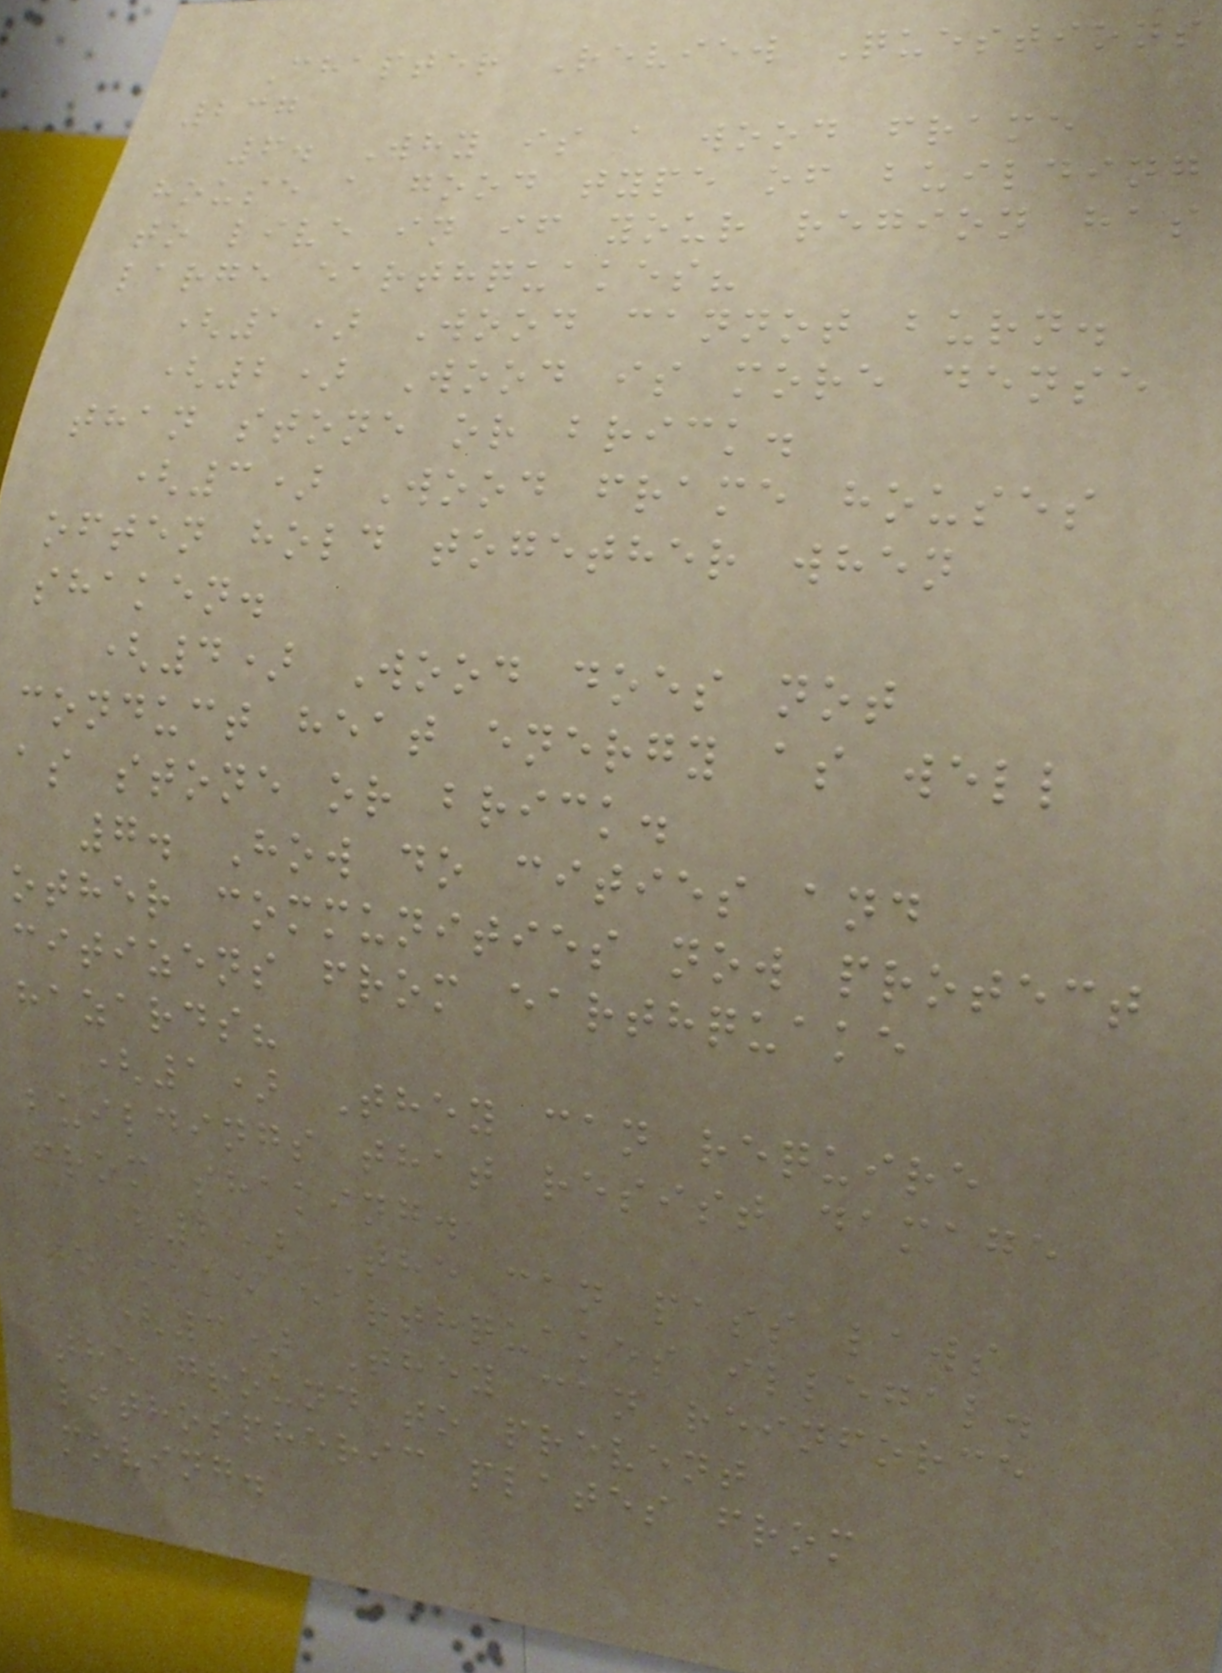Chapter Review Questions
237
6. Why is a wood frame
house a good type of building
to live in if your region has
large earthquakes?
(1) Wood cannot burn.
(2) Wood is more dense
than stone or brick.
(3) Wood frame houses
often hold together when
shaken.
(4) Wood does not
conduct heat energy as well
as stone or brick.
7. How do cities and
other communities now protect
citizens from earthquake
hazards?
(1) They can require
buildings that resist damage
from shaking.
(2) The can pass laws
to make earthquakes illegal.
(3) They can reinforce
the ground to prevent
lithospheric plates from
moving.
